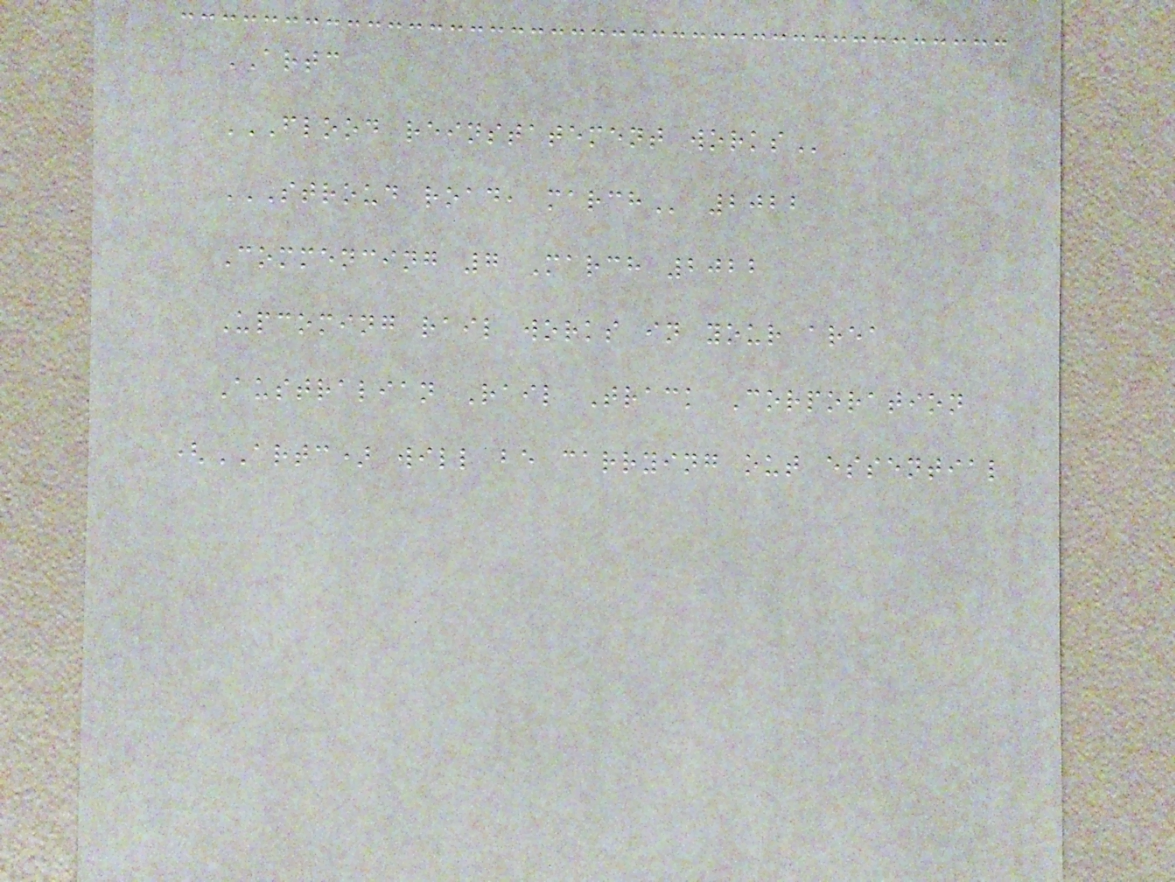ARTC
FLOOD REINSTATEMENT WORKS
STROUD ROAD, MARCH 2022
Commencing 7 March 2022
Upcoming rail works in your area
Australian Rail Track Corporation
(ARTC) will be carrying out essential
